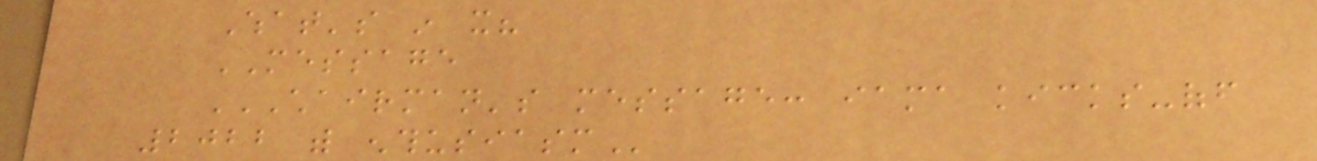What's in it?
MESSAGE
CHAIRMAN'S MESSAGE: IAMA KICKS-OFF
2022 WITH ENTHUSIASM
